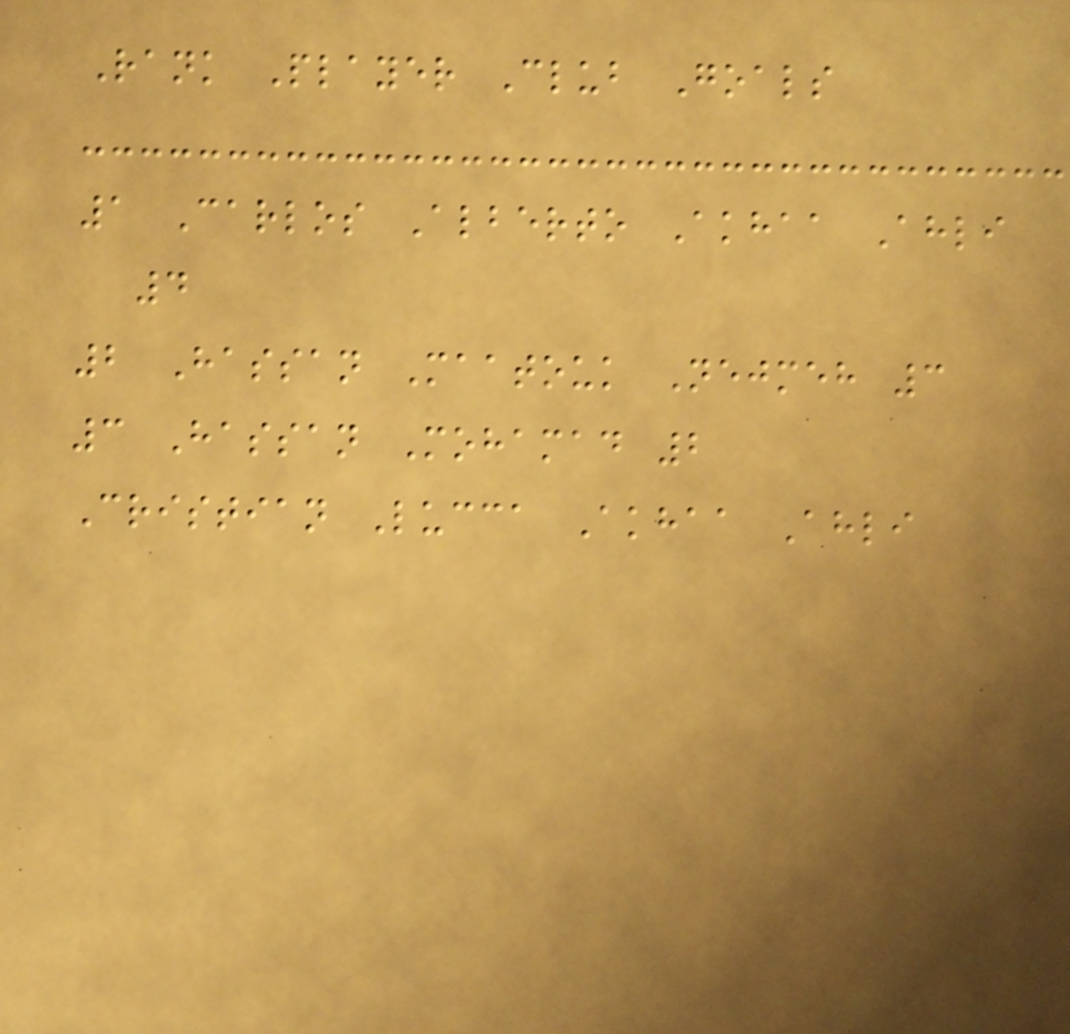Rank Player Club Goals
1 Carlos Alberto Akhaa Ahli
4
2 Hassan Maatouk Nejmeh 3
3 Hassan Mohamad 2
Cristian Lucca Akhaa Ahli
